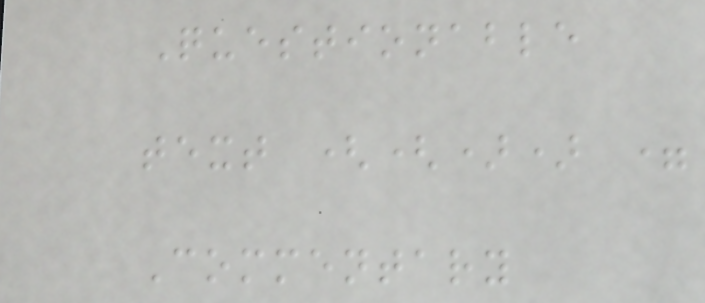Questionable
text (()) =
Commentary
